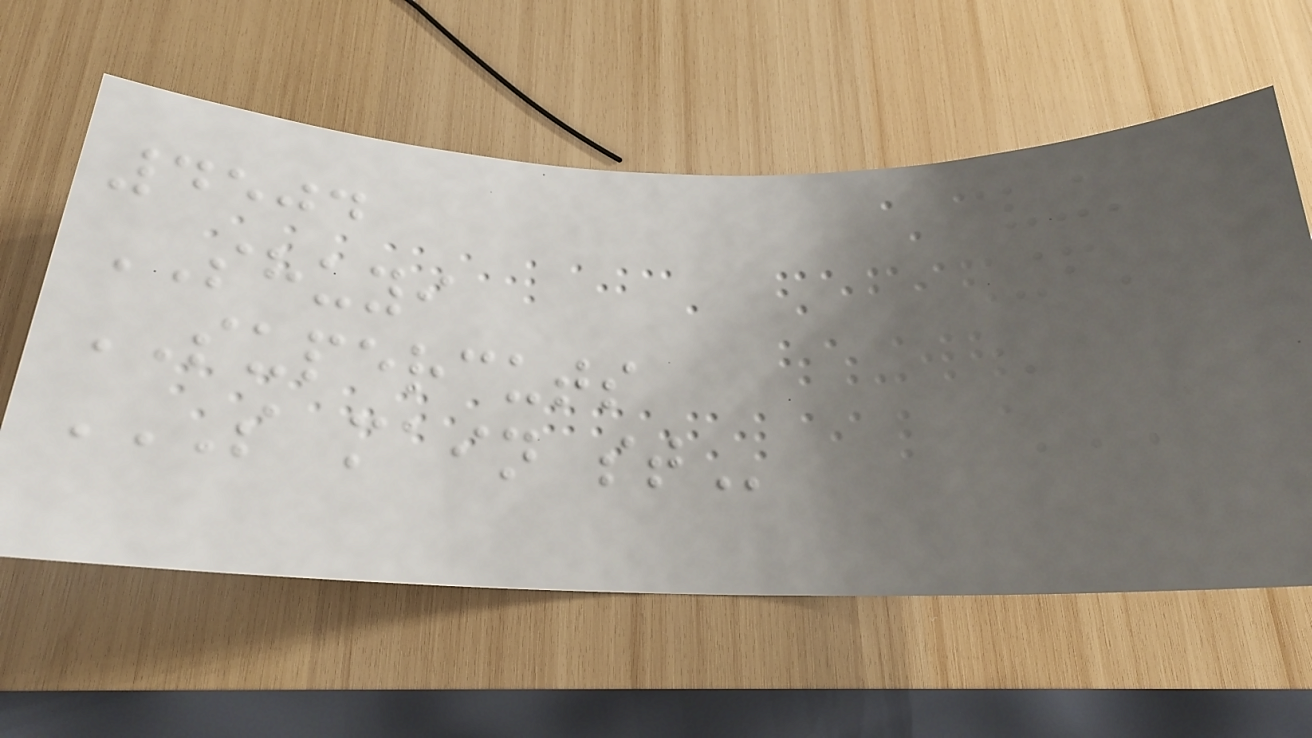4504
SHUYI
SUPERCUTS
S MAIN ST
